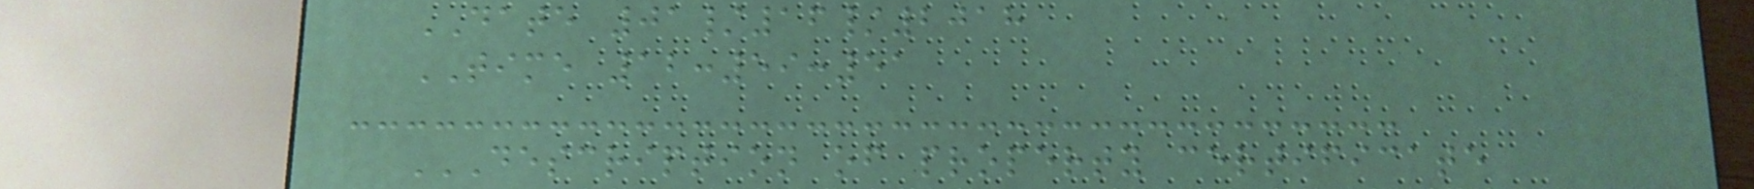DATE 01/16/2018
TIME 12:59:51
DESCRIPTION OF PROPERTY CERTIFICATE
